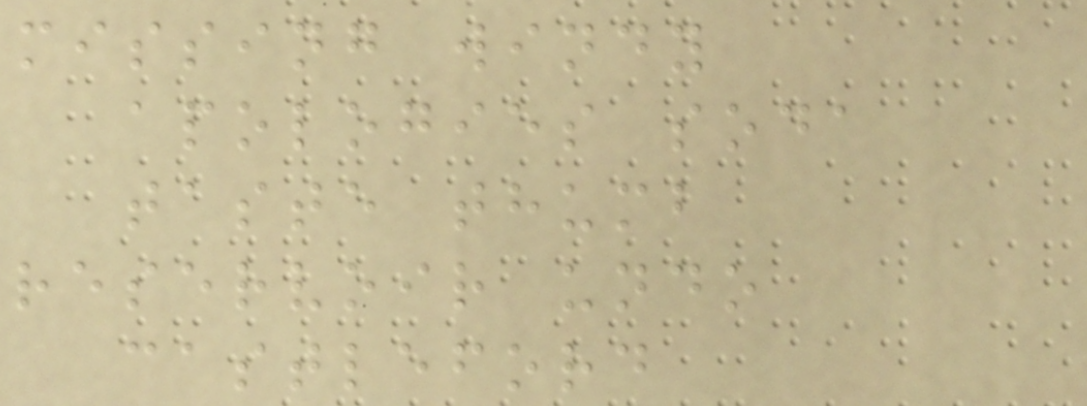missing windy
apologies soda
taste thumb
reservoir undo
castleford
